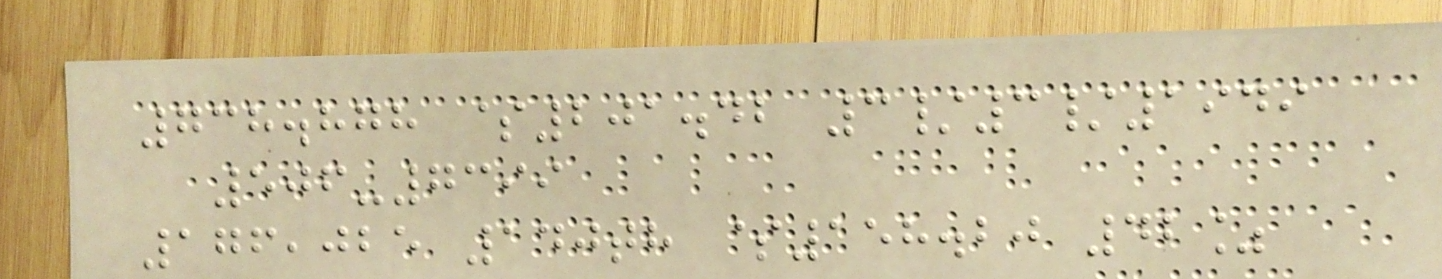738.878 $201.42 3/3/1949
506-7399
176,025 140th $158.20 42%
